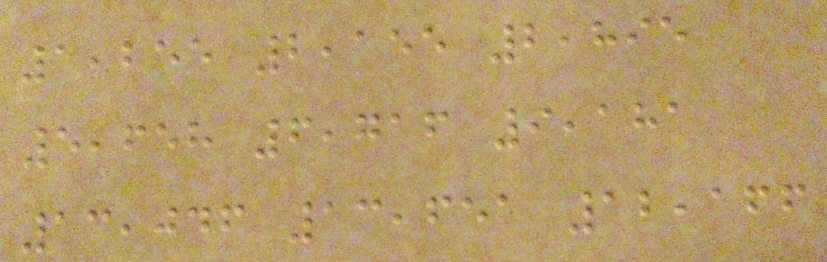1,255 2,155 2,895
5,658 6,716 9,181
13,046 13,651 12,166
